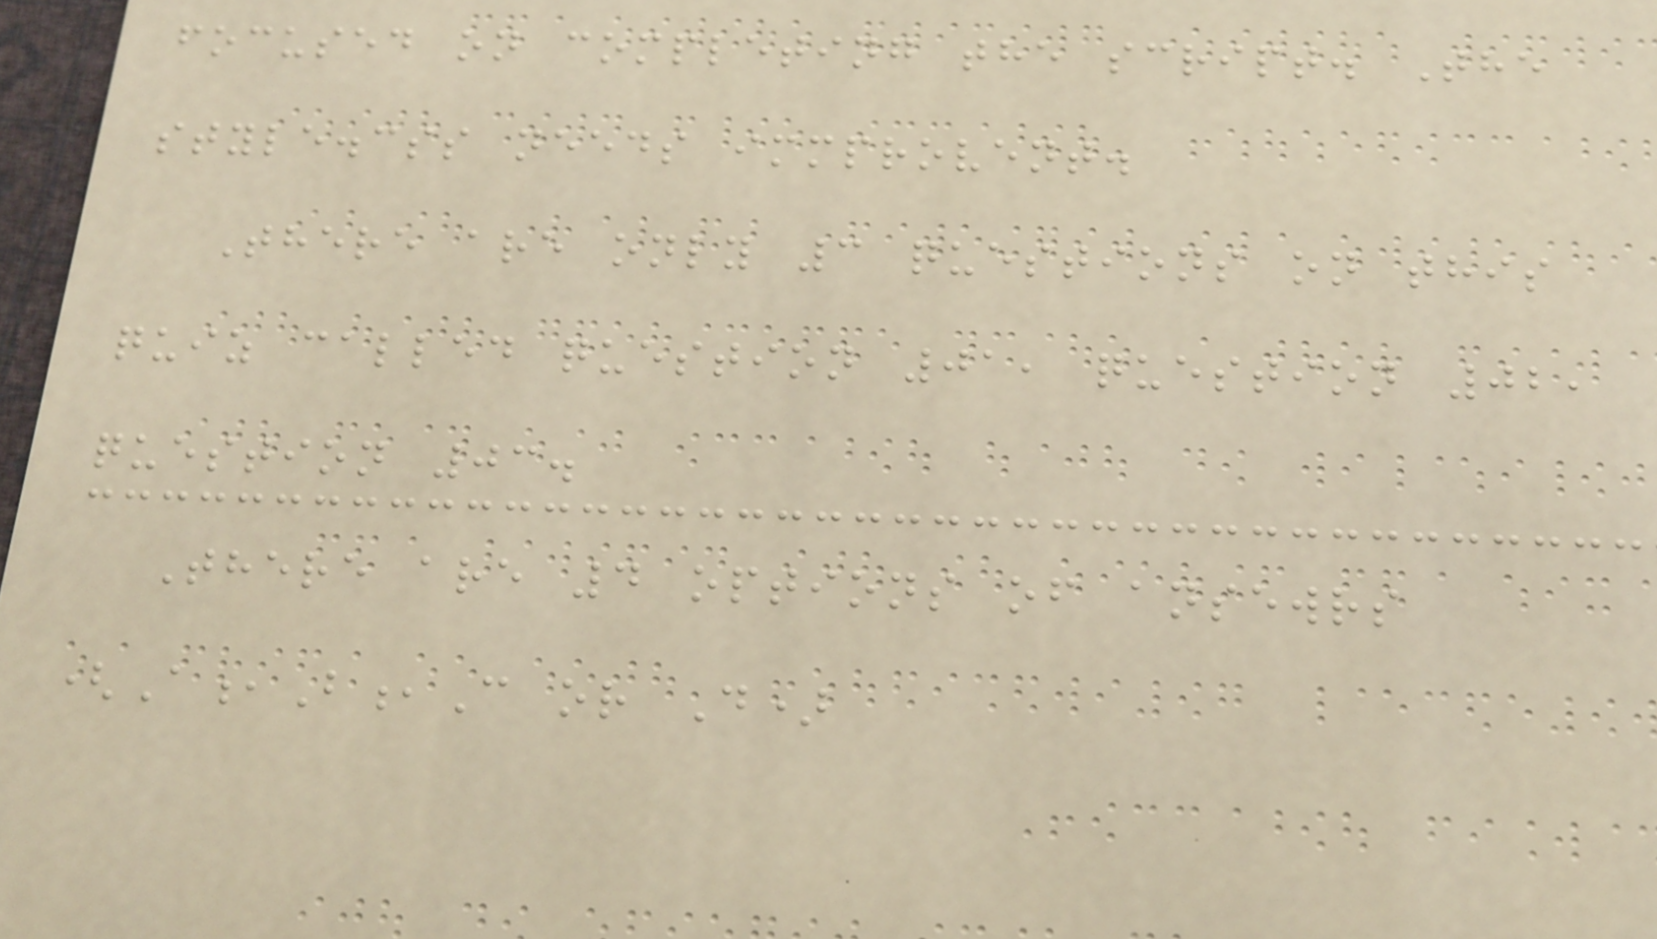focused on completing the script. The
style.css needs immprovent.
There are only 3 questions on this
quiz called question 01, question 02,
question 03.
There are 4 options of ansewrs
(A,B,C or D)
